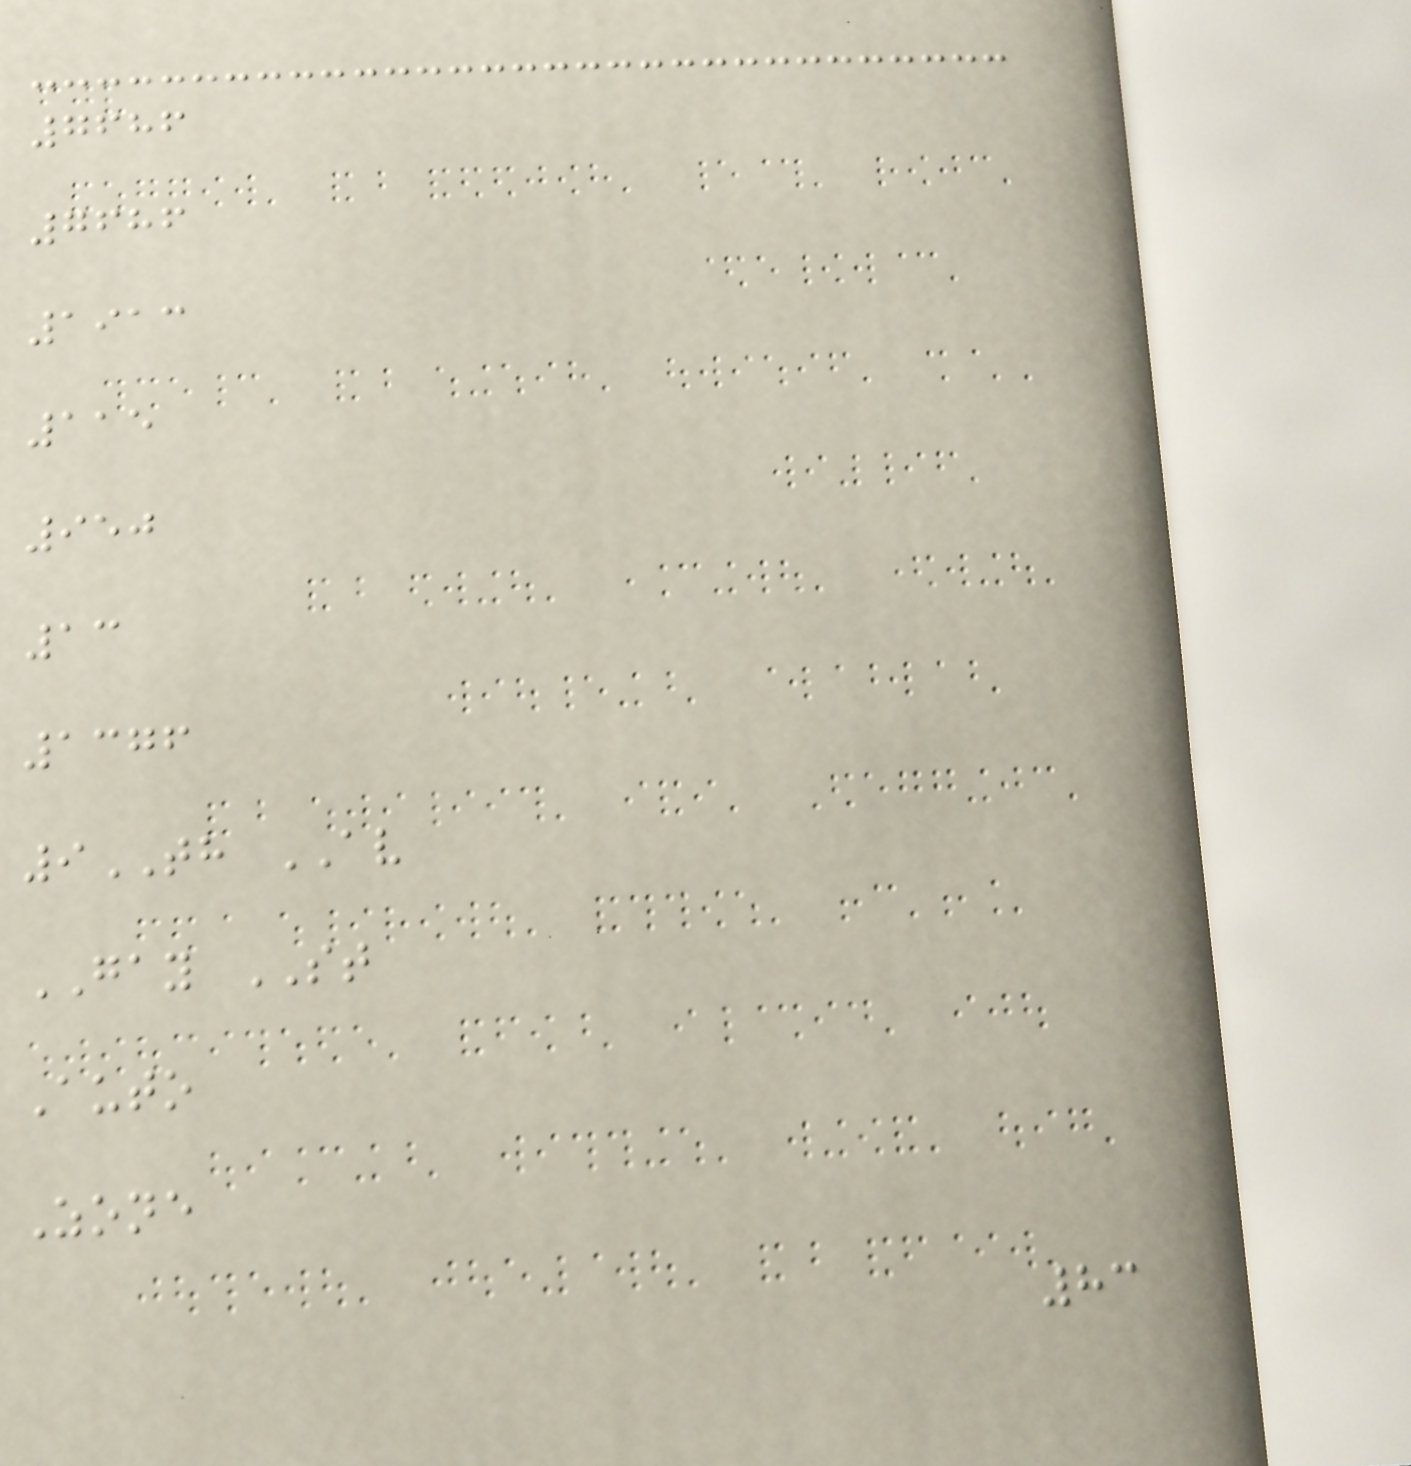7686
7686
1913
115
950
13
1376
9TH AV
GAY ST
Auto
Zone
83
